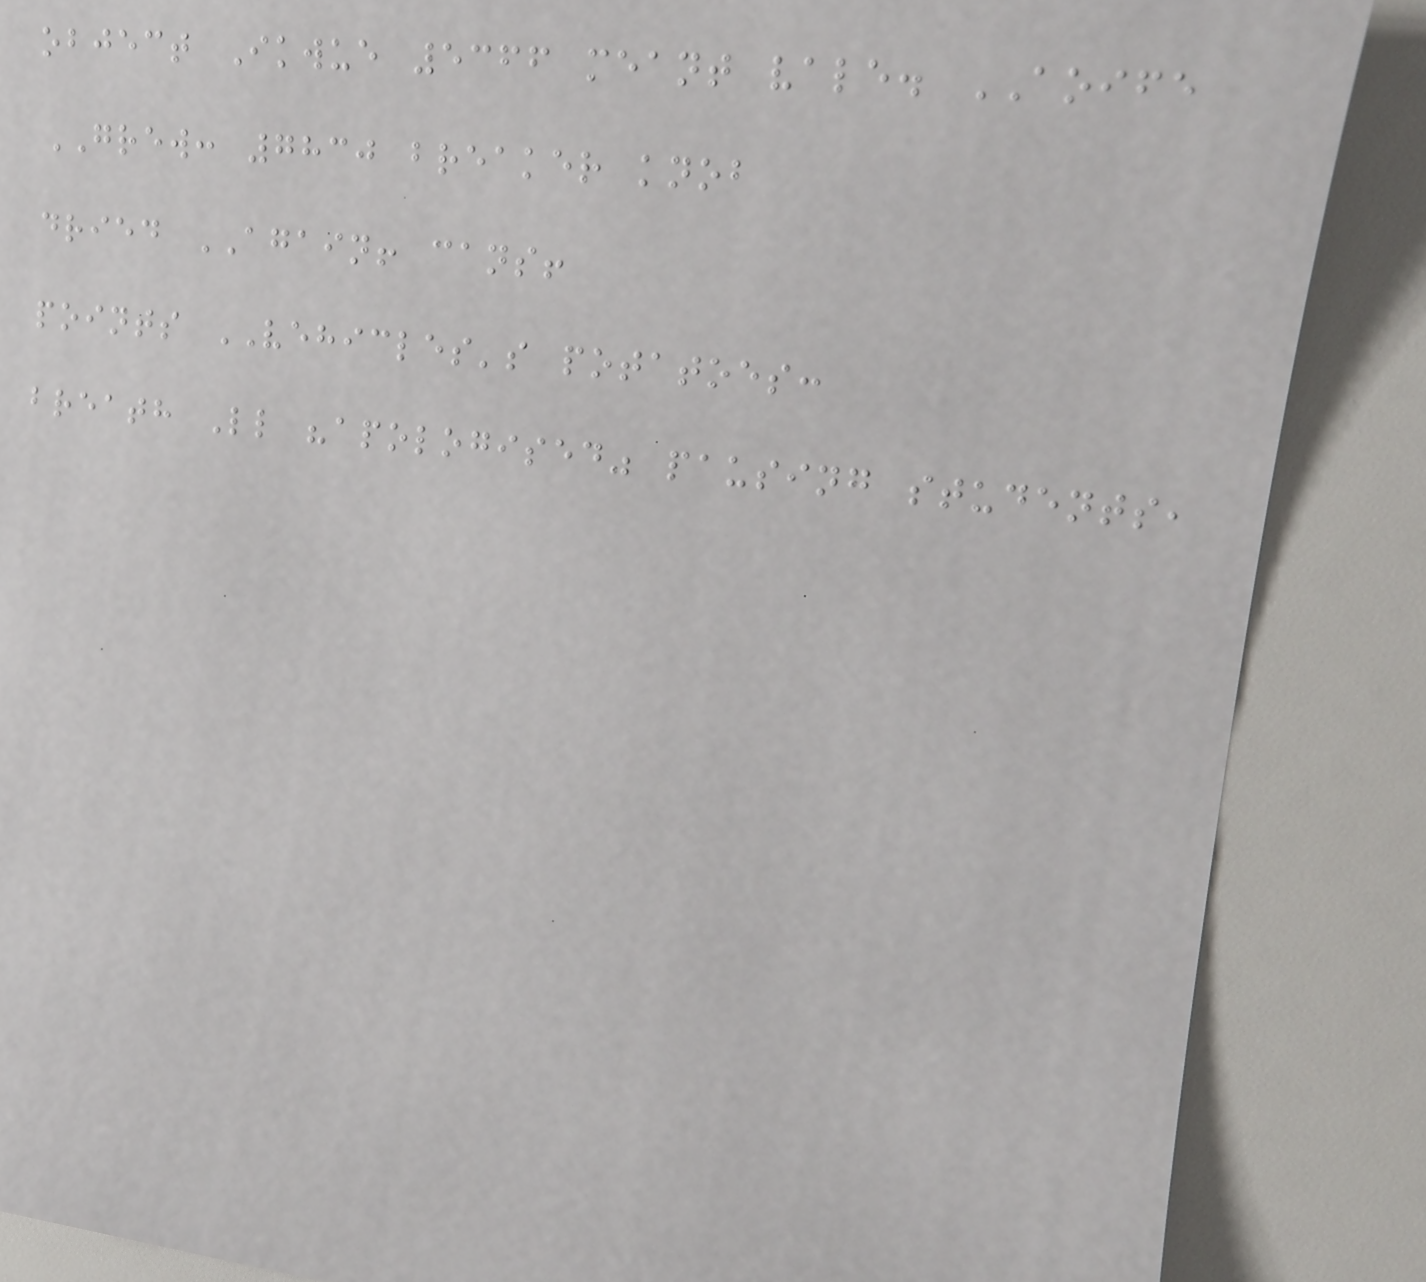object Ikwue 5366 meant vale. AOIFE
GREW: 7830 breaker knob
dried AGAIN! cans!
points VEHICLES's potatoes:
breath Ll "apologised" pausing students,
